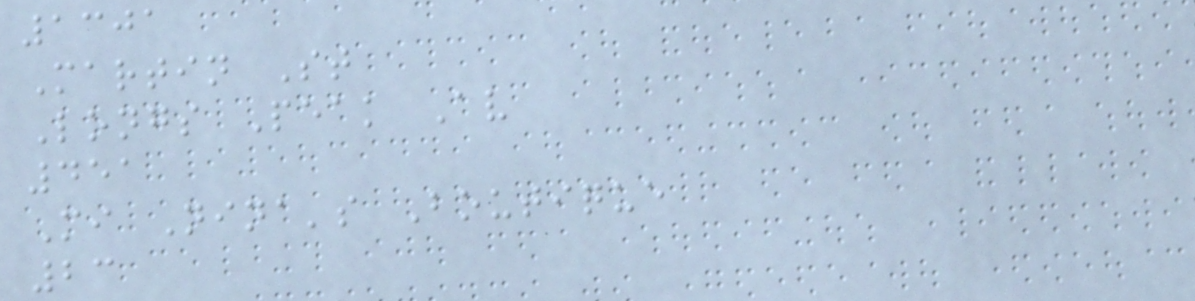1301
Martin St
Longs Peak Av
451
Mi Nina's Boutique
23
